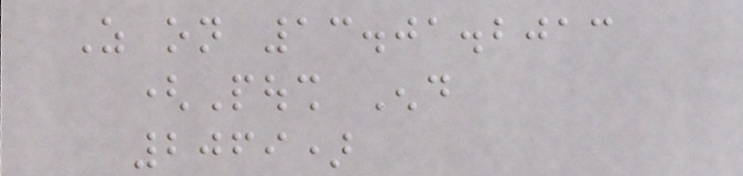As on 13.01.2013
(Poush End
2069)
